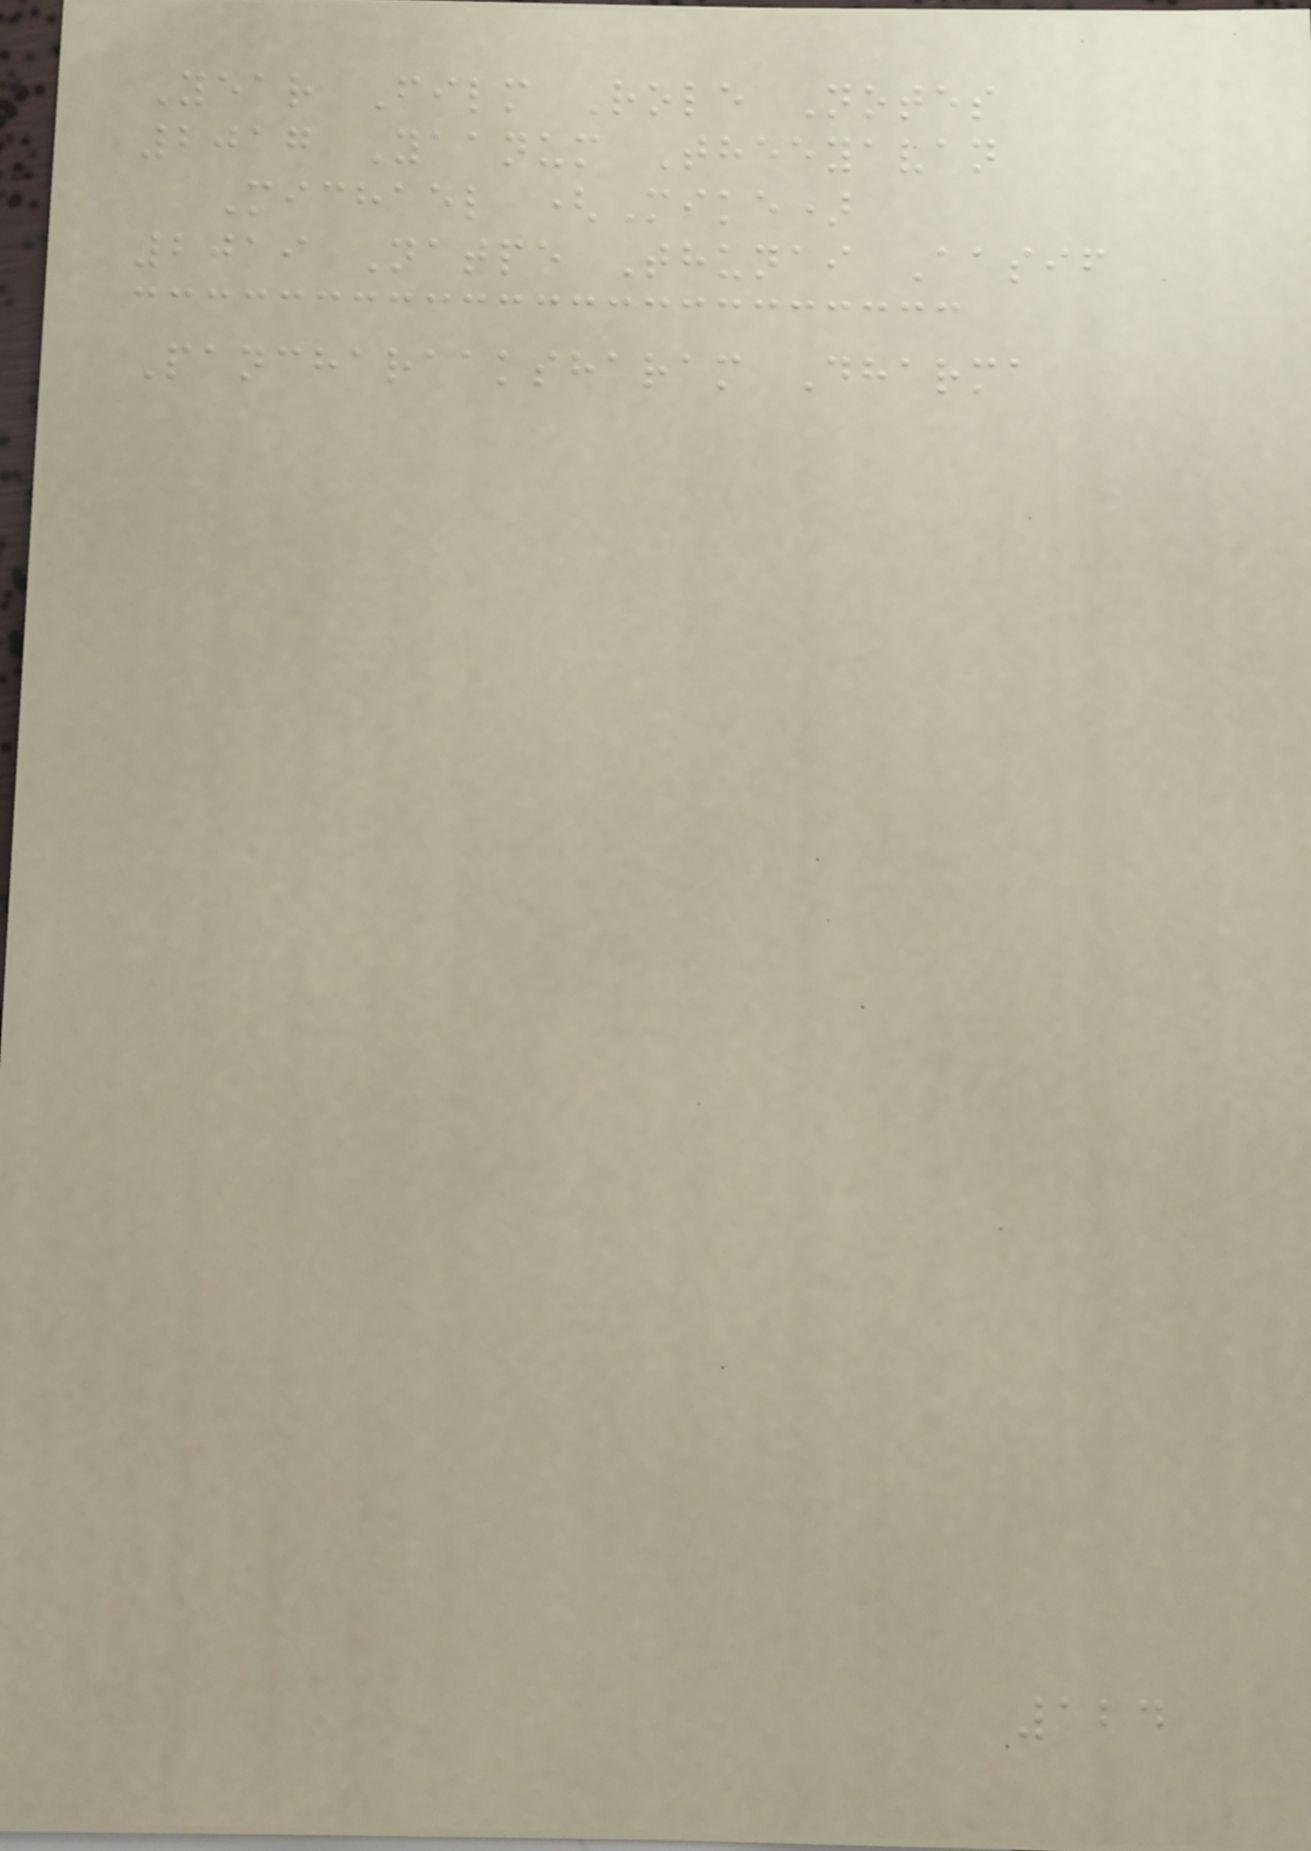Year Film Role Notes
2017 Yaanum Theeyavan
Michael (Mike)
2019 Natpe Thunai Aasif
Pancharaaksharam Dharma
124
